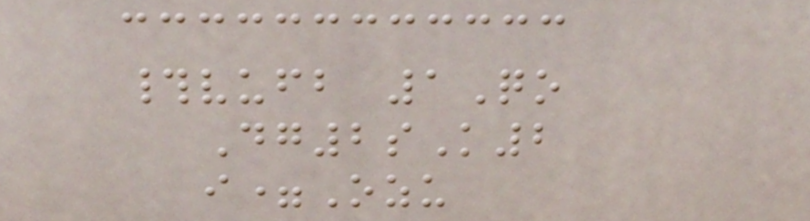#vufb 1Qo
Dg2sK2
i=Ozu
